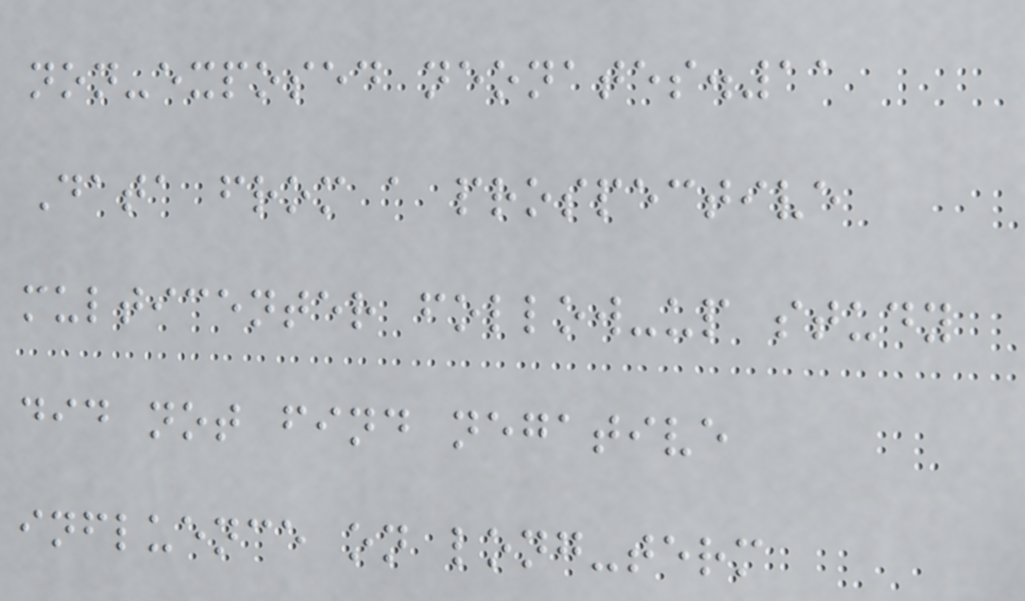non-exposed neonates.11
Data from a prospective
multicenter follow-up study
did not find negative
influence on long-term
